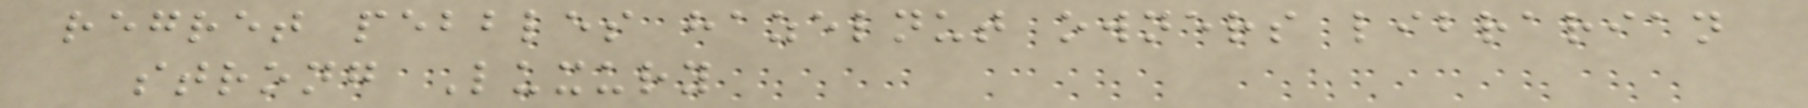regret pebbles hazelnut owners librarian
strong Luxury
